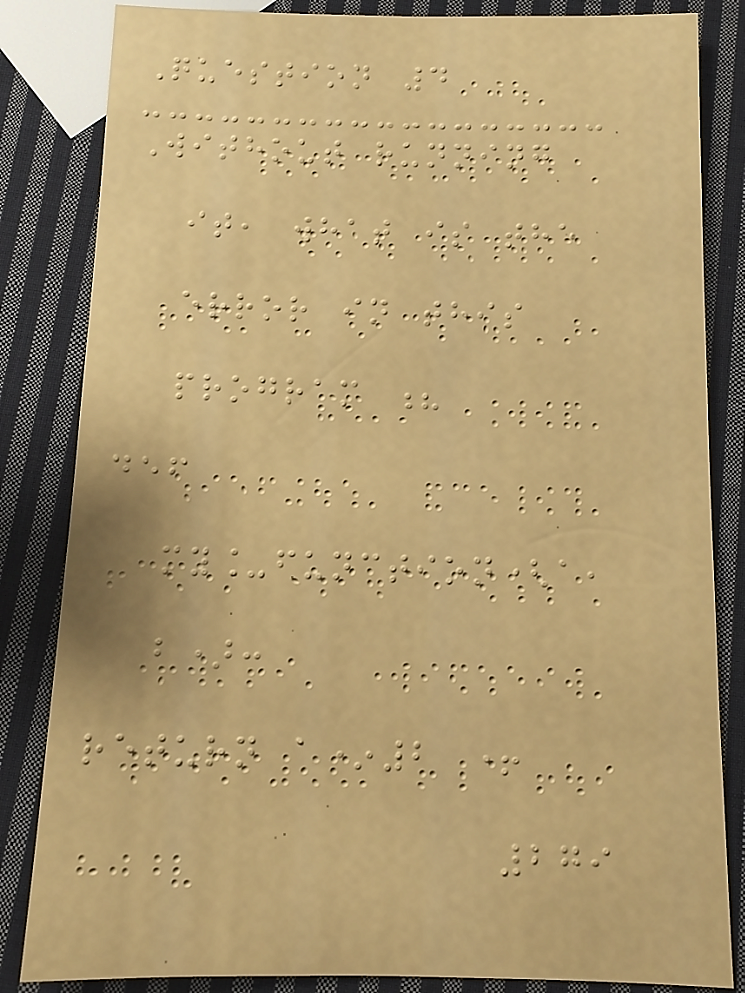Question 4
Without running
it, what is the
error in this
program ?
def
my_function(a,
b):
return a*2 +
279
